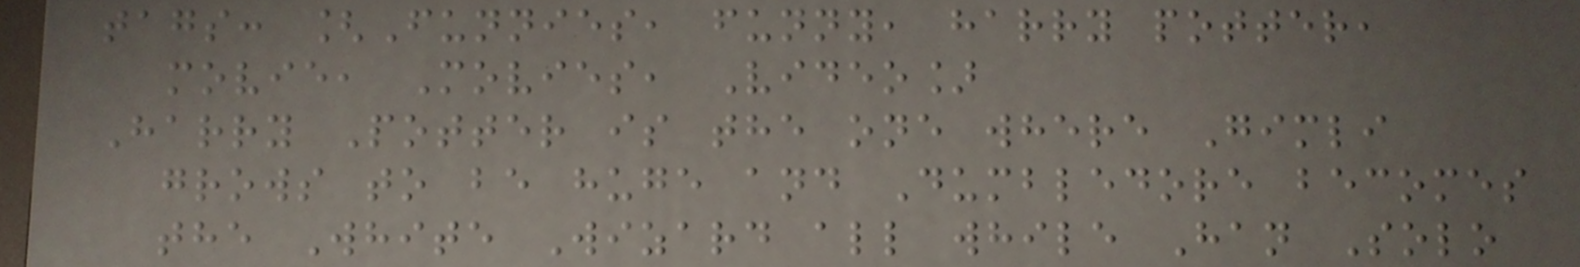tags: [Funnies, funny, harry potter,
movie, Movies, Video]
Harry Potter is the one where Gimli
grows to be huge and Dumbledore becomes
the White Wizard all while Han Solo
